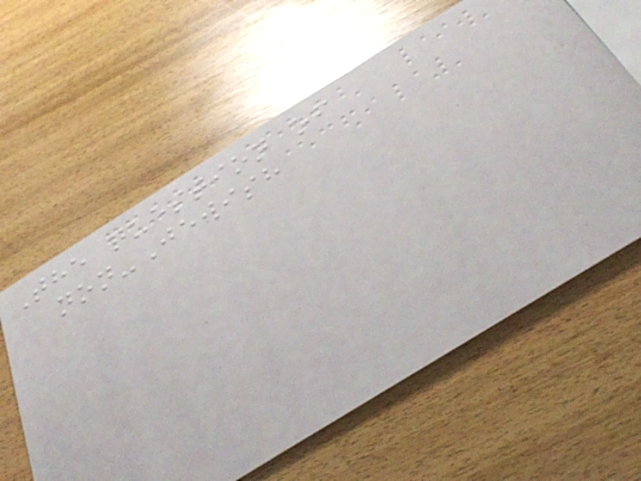The question of
non-Jewish
